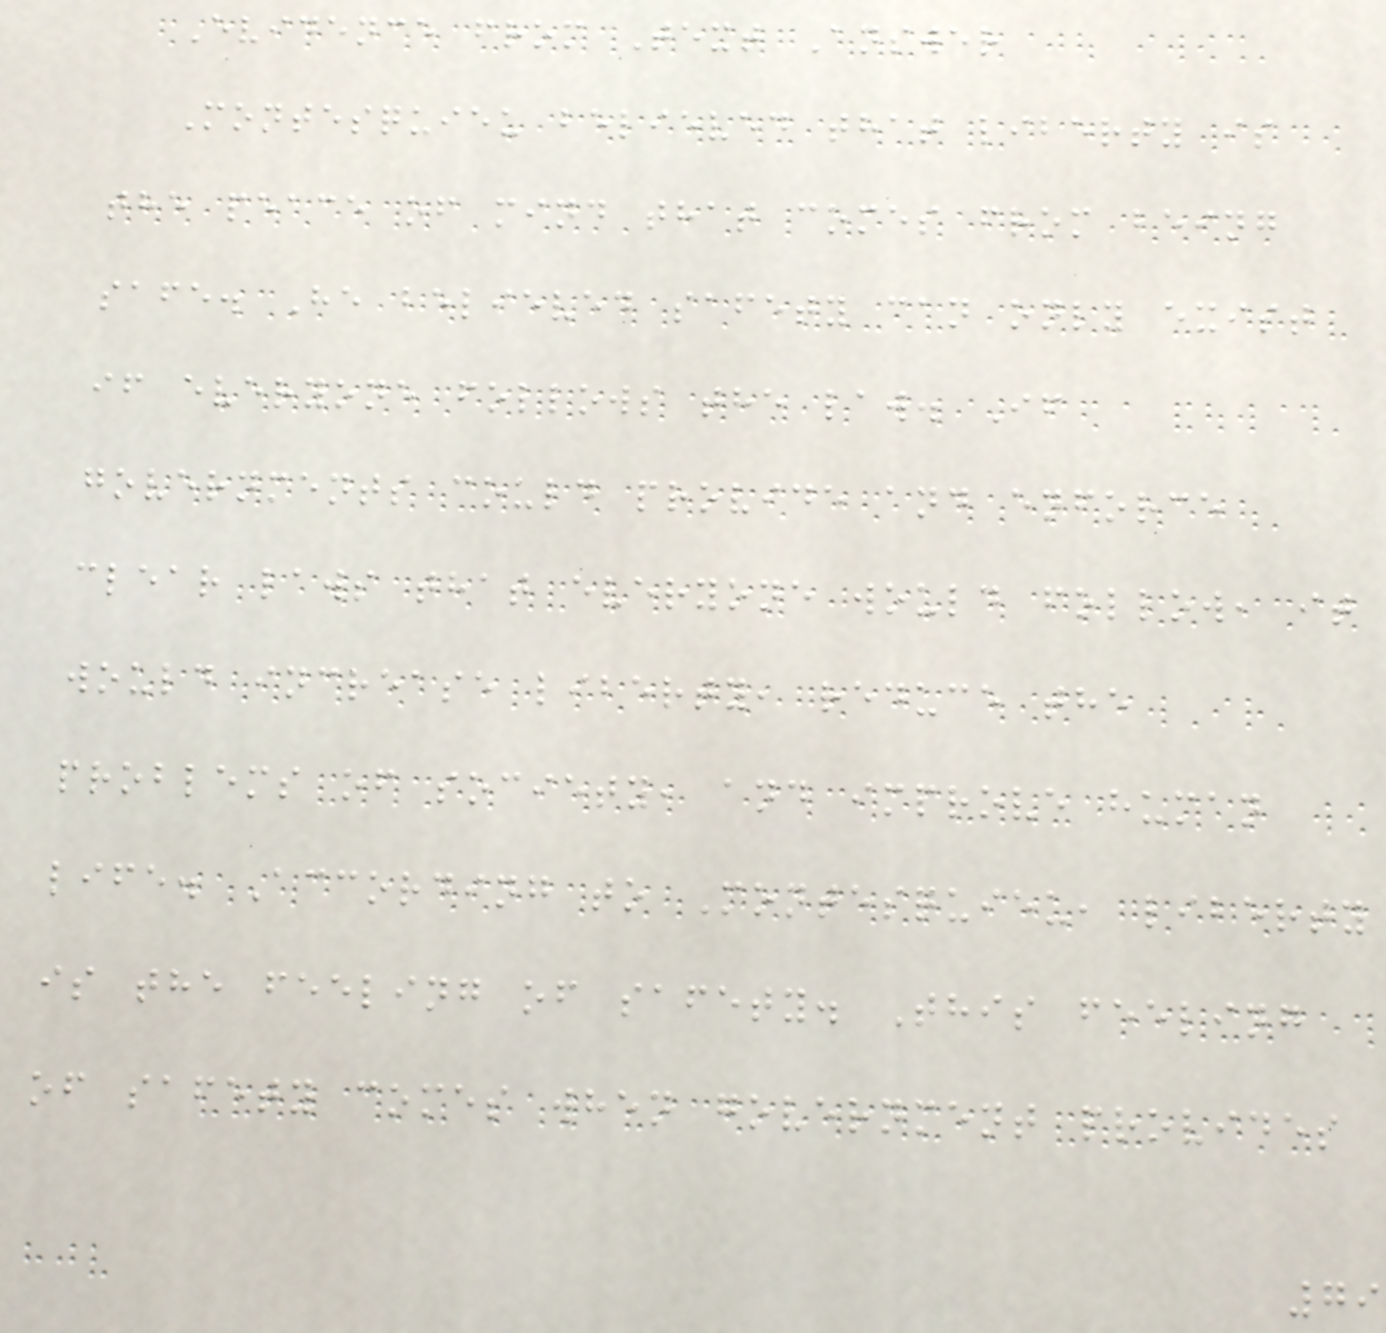Evidence from Text Answer
Montesquieu believed that liberty is
the peace of mind that comes from being
safe. He believed safety can only exist
if everyone follows the law. If
governments could provide and enforce
clear laws that everyone would follow, it
would increase liberty, reduce the
problems of society, and improve human
life. According to Montesquieu, liberty
is the feeling of safety. This feeling
of safety comes when government provides
79
